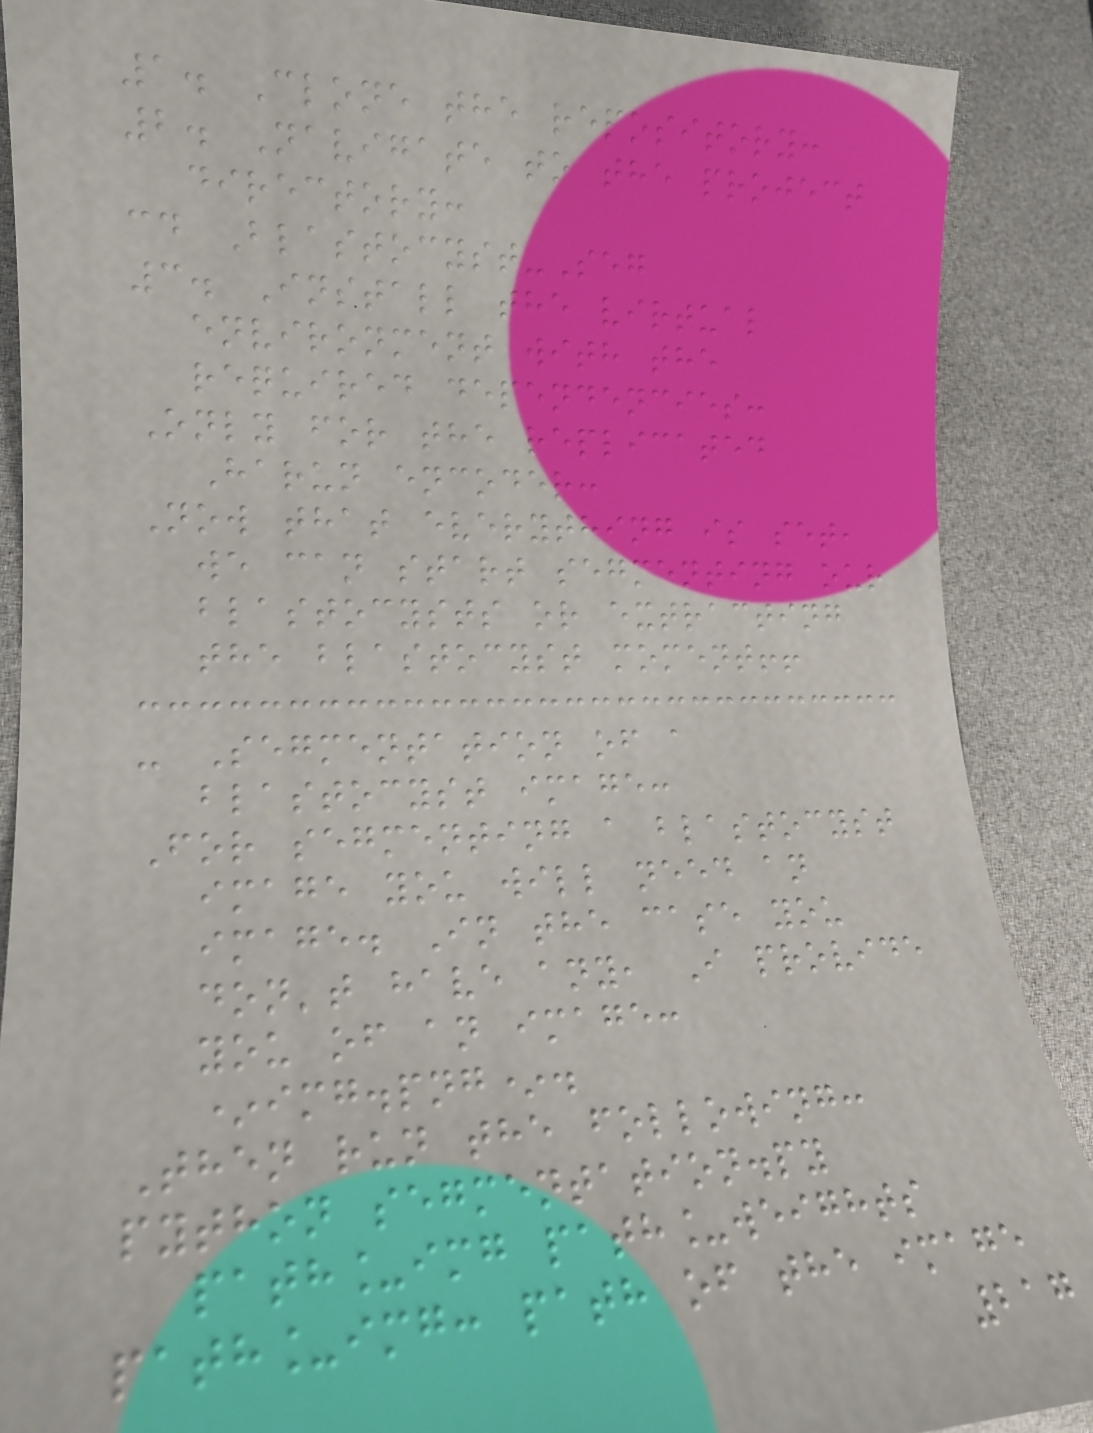1. Clone the repository:
2. Navigate to the project
directory:
cd Blastocyst-Seg
3. Install the virtual
environment with the
required dependencies:
Only for the replicated
Harun encoder:
Now that everything is set,
we can start segmenting our
blastocysts or extracting
the blastocyst moment!!
- Segmentation of a
blastocyst image:
For segmenting a blastocyst
image you will need an
image. In the case you
don't have any, I provide
you of an image:
*img.png*.
Then run the following:
python segmentation.py
path_img path_weights
path_img: path of the image
217
